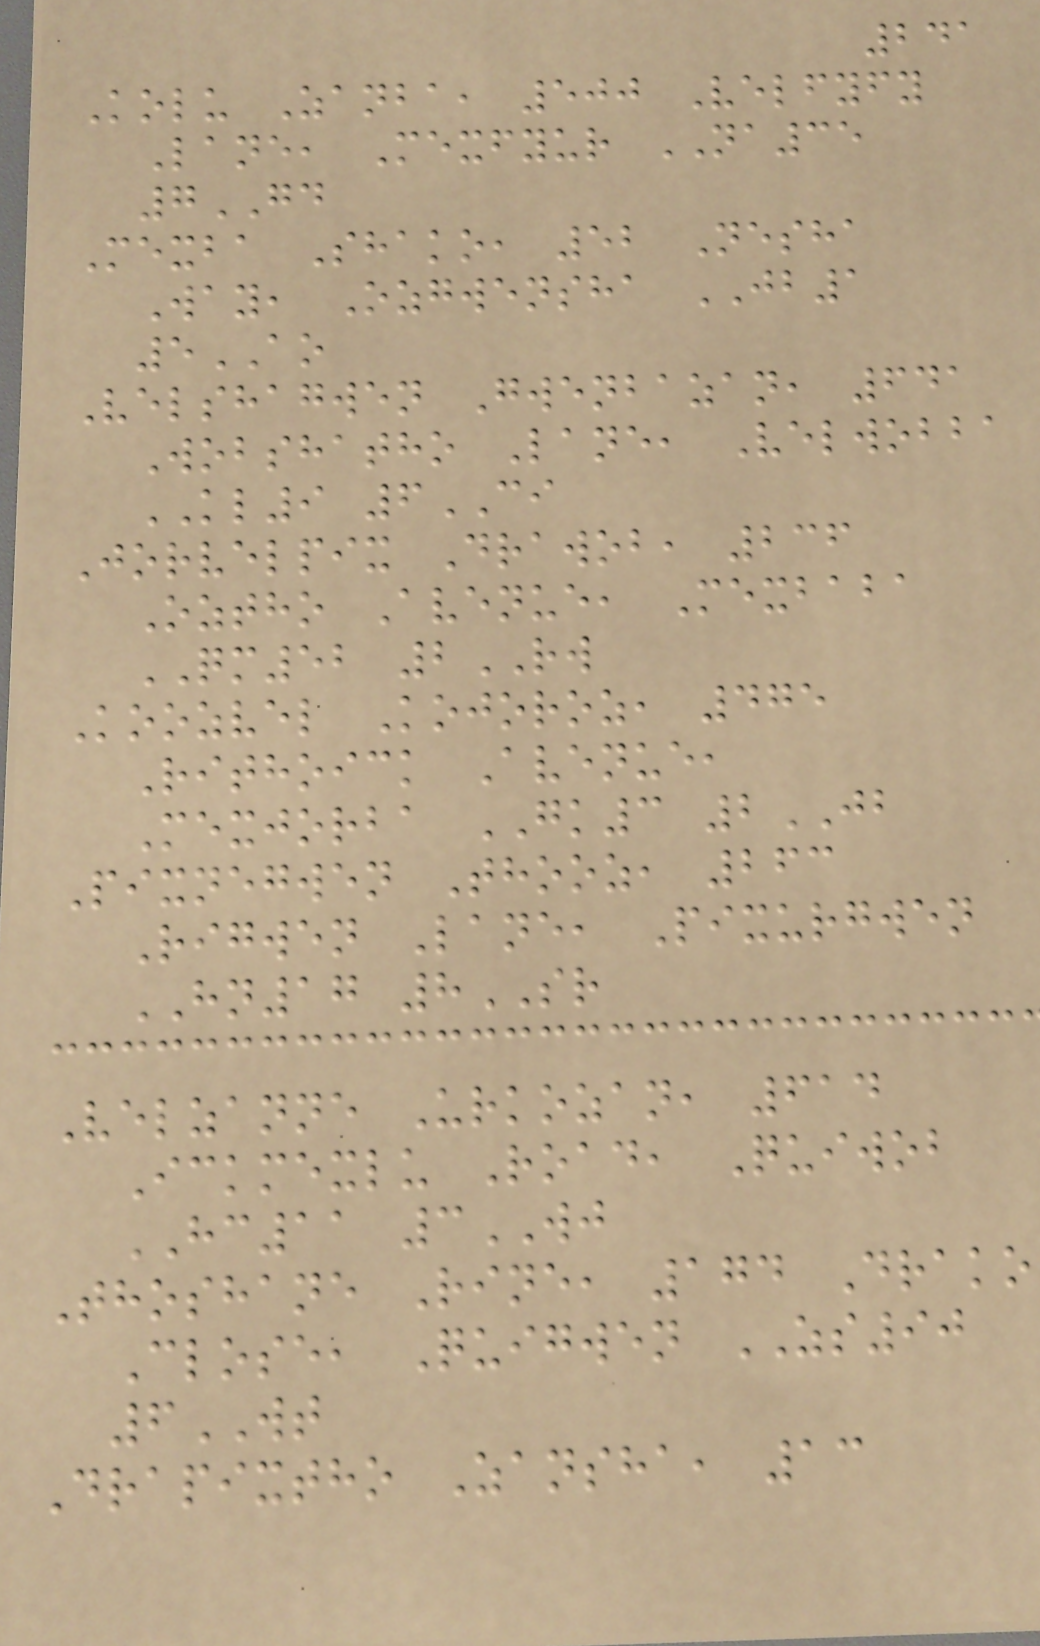241
Kolu Zanba, 500 Velfyfy
Lane, Mexfyur NA35
7GD
Mexba Shako, 52 Nesha
Way, Ozgwensha JB1
5AO
Velshagwen Gwenbazan, 641
Wobshatho Lane, Velwobba
KL9 6CI
Jorvelpix Drawob, 236
Oztho Avenue, Mexbaba
QM52 2RW
Koozvel Kojoroz, 475
Rithoick Avenue,
Mexjorba GK3 2JB
Pixnegwen Thooz, 263
Rigwen Lane, Pixurgwen
HN17 8SR
Velzanne Urkozan, 614
Ickmexlu Road, Quiwob
HC11 3WJ
Thoshane Rine, 174 Drako
Close, Quigwen ZS90
6WT
Drapixtho Zansha, 13
